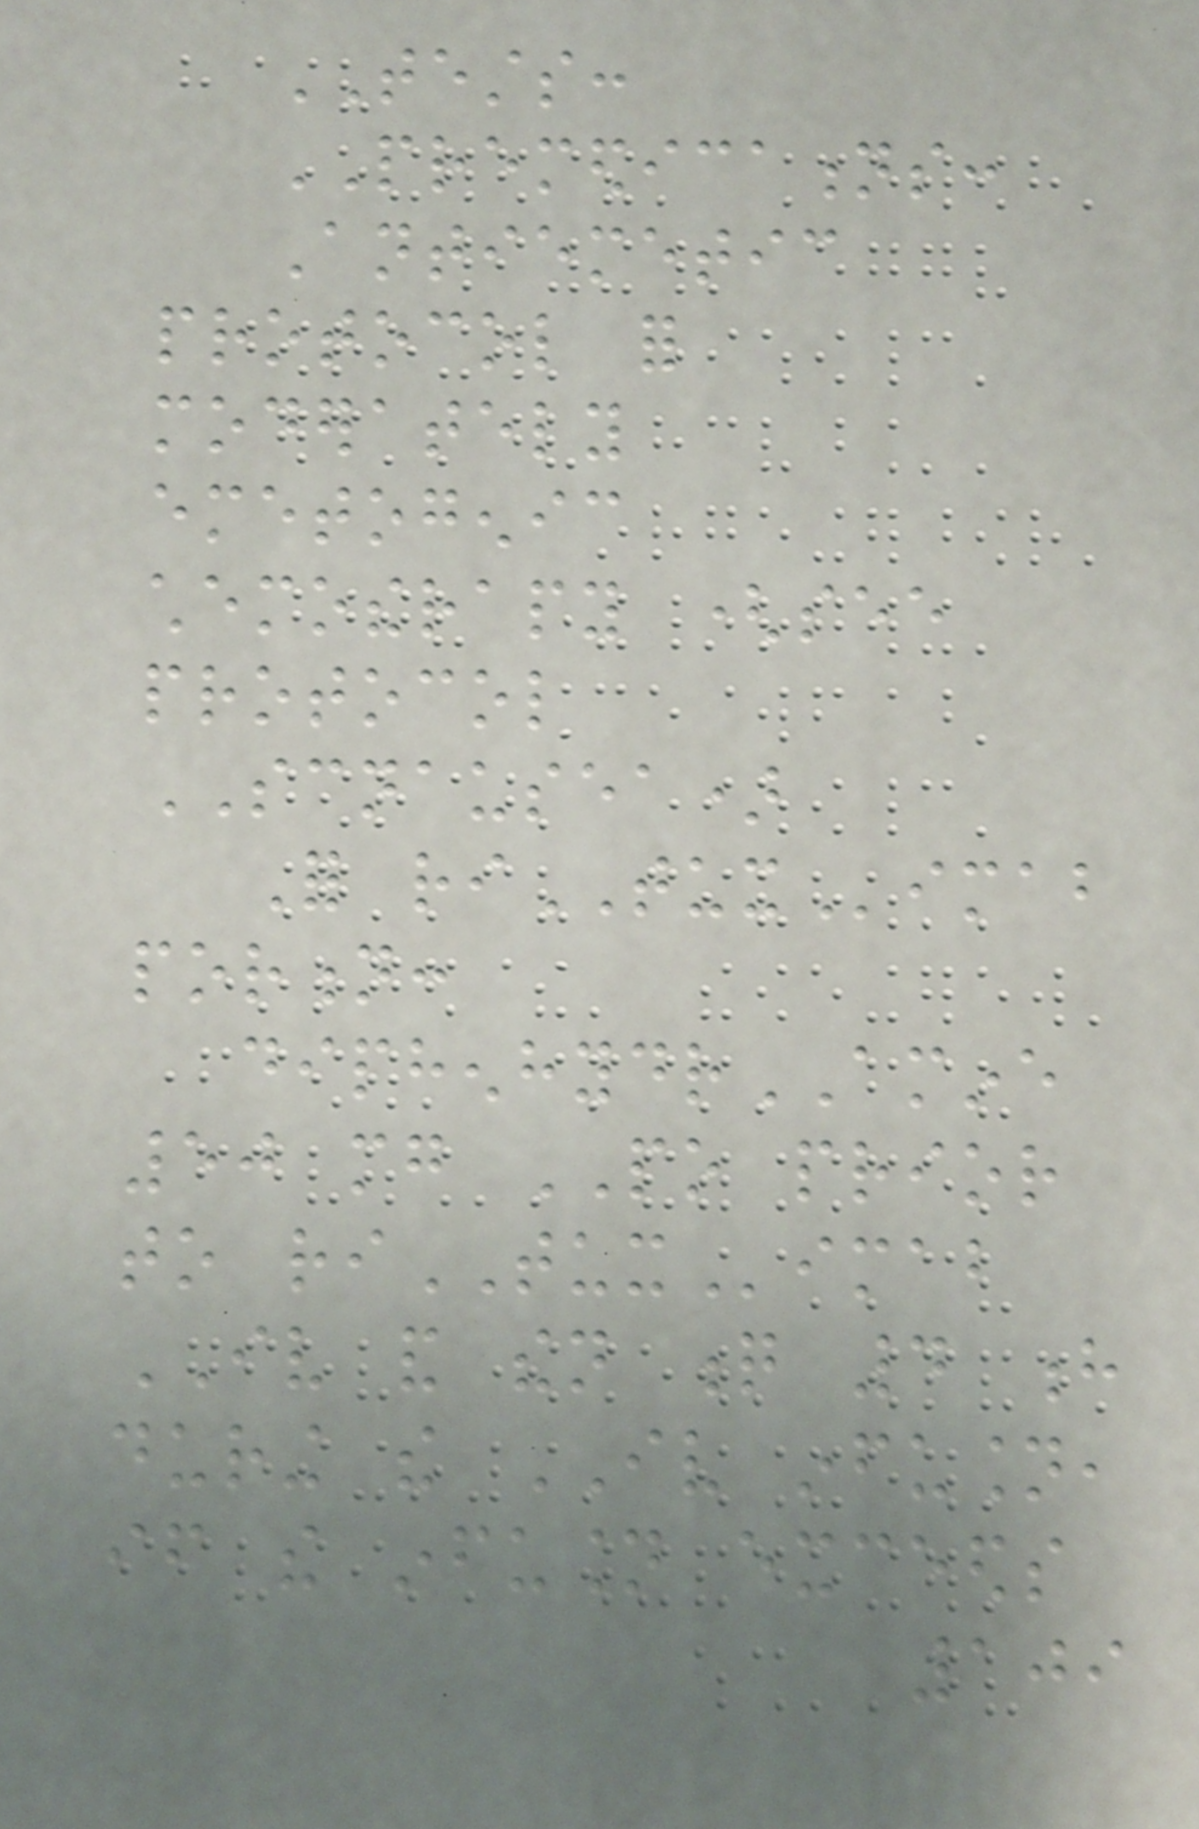TESTS:
PREMEDICATIONS:
Antiemetic
protocol for
moderately
emetogenic
chemotherapy (see
protocol
SCNAUSEA)
For riTUXimab
portion:
diphenhydrAMINE
50 mg PO prior
to riTUXimab
IV and then q 4 h
during the IV infusion,
if the infusion exceeds
109
